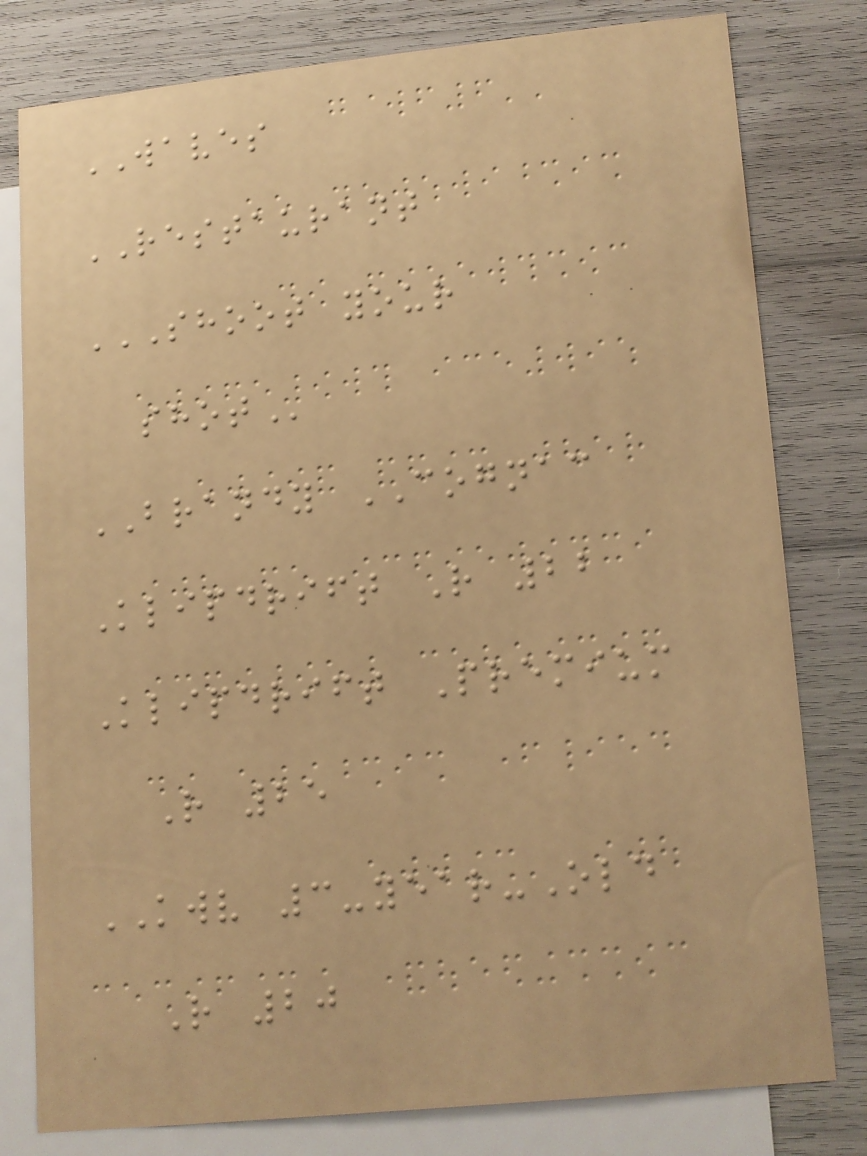WAVES
RESTAURANT
SHOOT YOUR
SHOT
BRANDY COGNAC
Klipdrift R 22
Klipdrift Premium
R 25
KWV 3-year-Old
R 20
